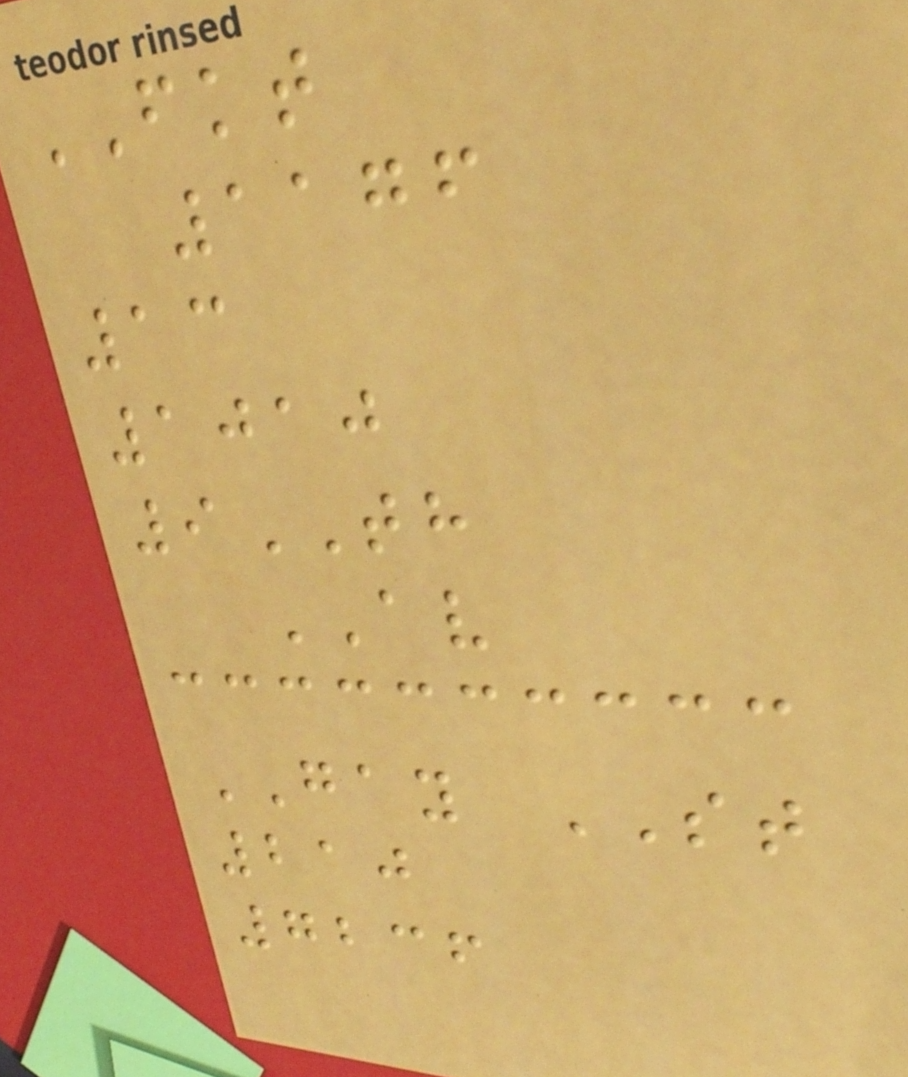FKT
1176
13
1010
9TH
AV
GAY ST
210
7236
